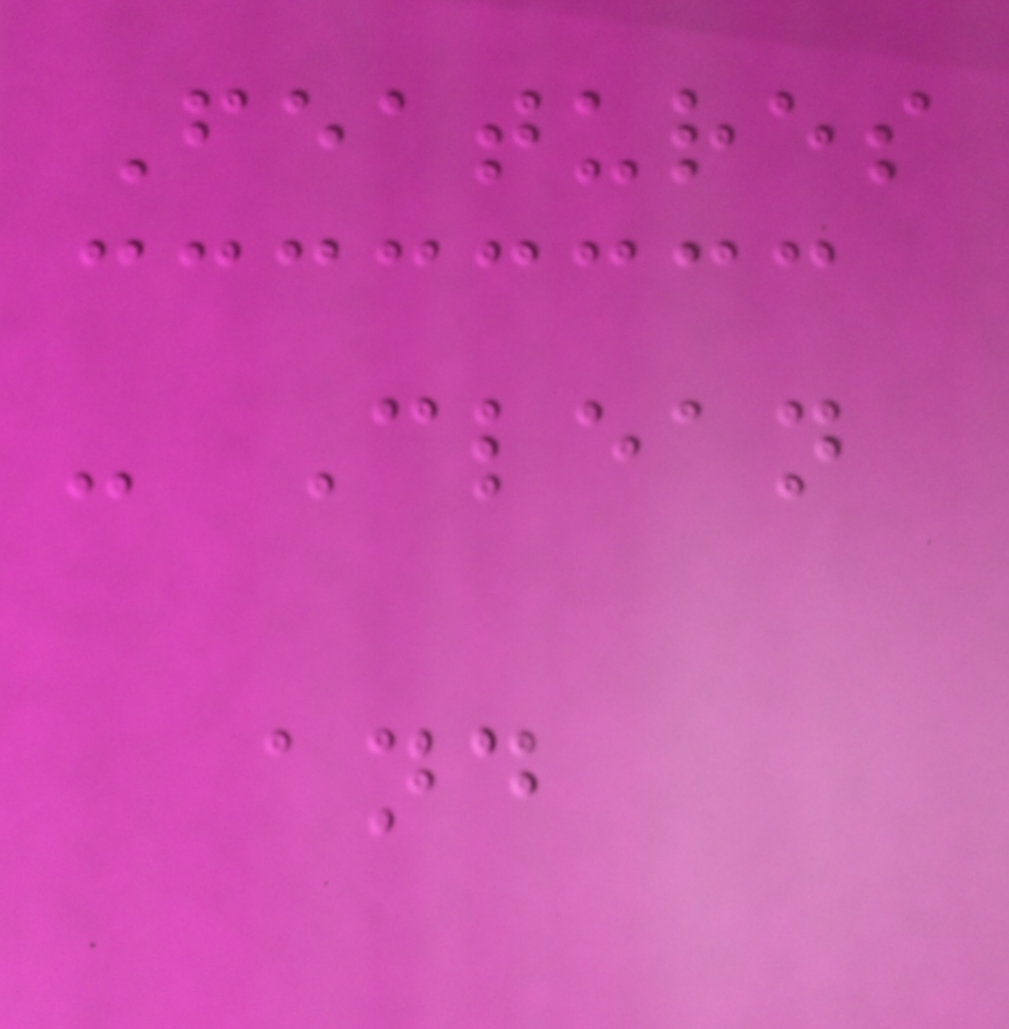Features
- Clean
and
